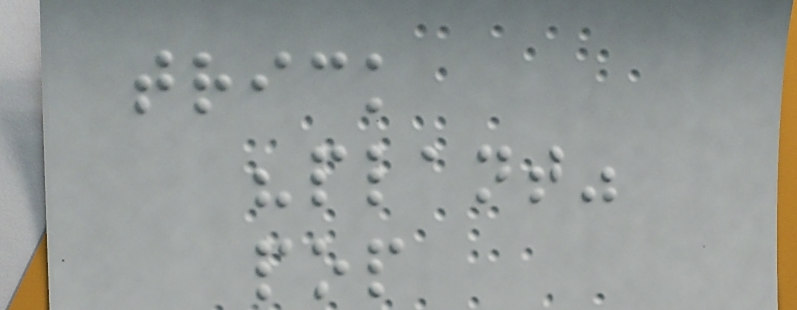trick
"plant"
pop
